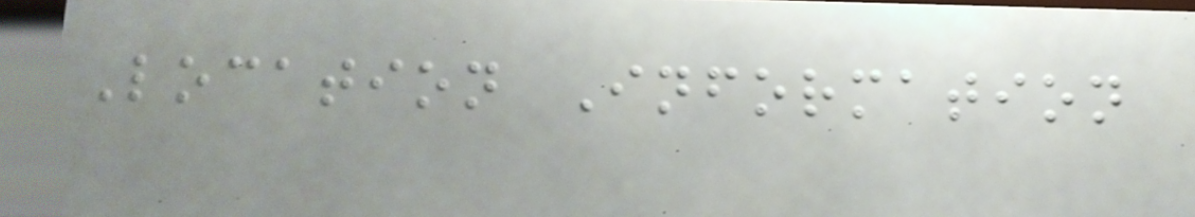Location Information
